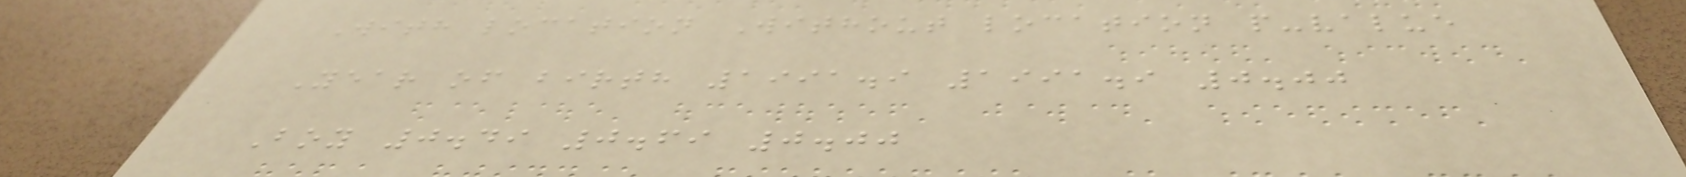With location Without location p-value
Year of birth 1991.9 1991.9 0.00
Boy 0.49 0.69 0.00
